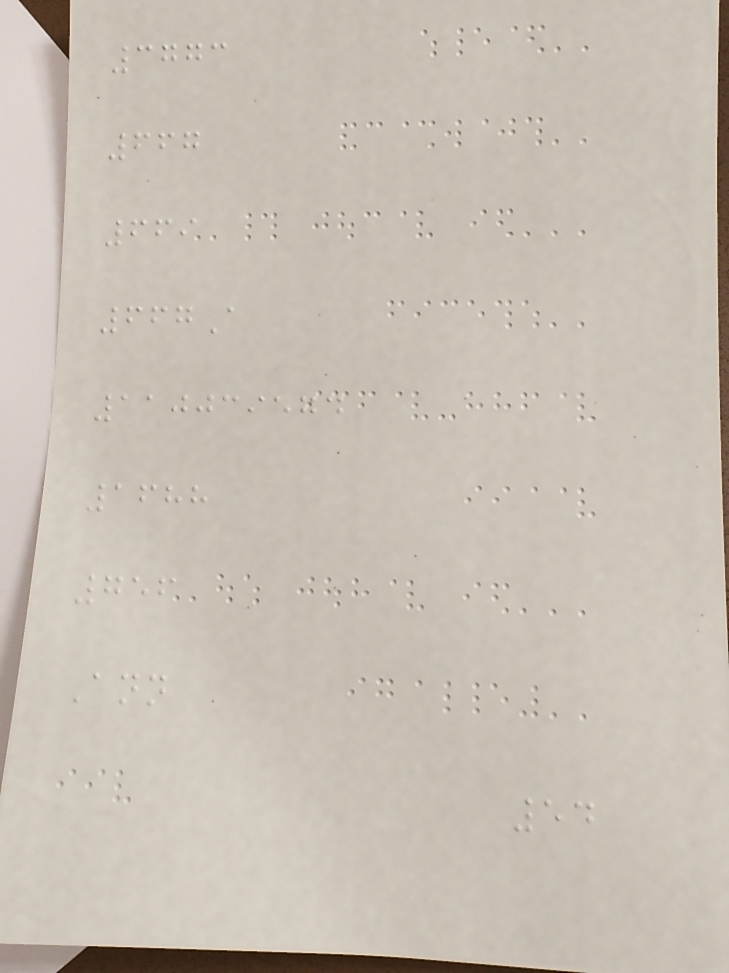3773
667
669
667A
110039574
1688
756
Ann
54
